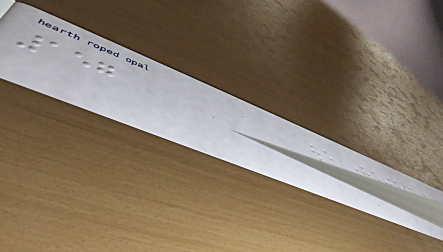157
